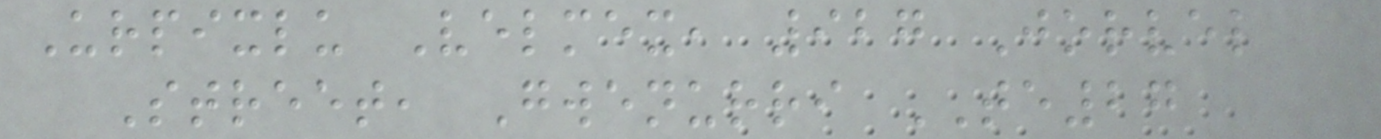Urpixlu Velmex, 927 Jorvel
Street, Gwenurri TE27
